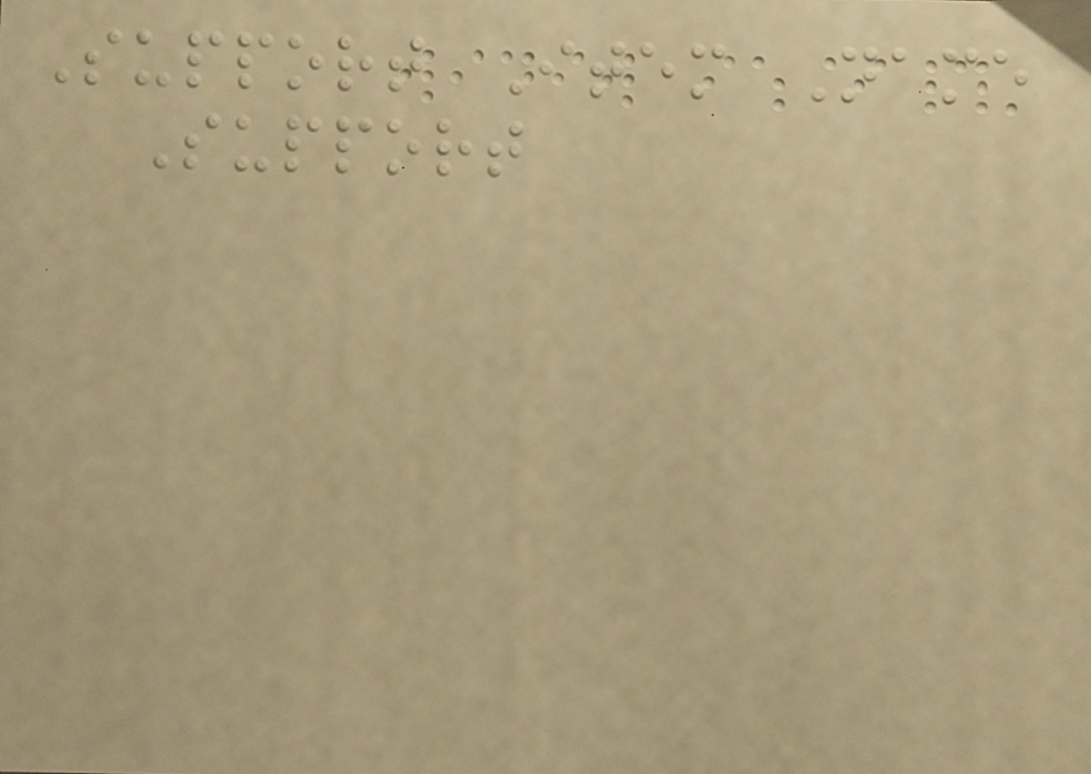Support Item Name
Support
